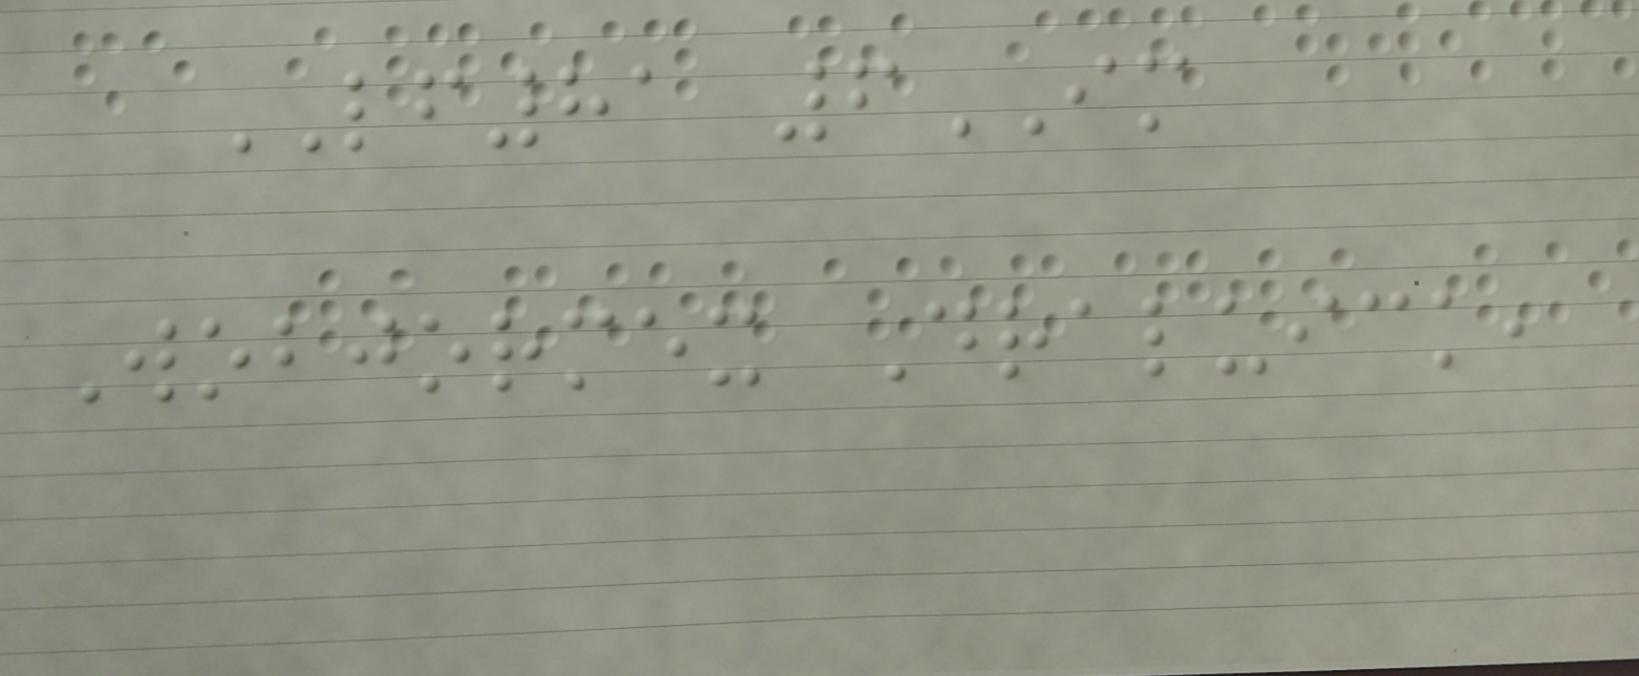LF81 6IM
Wobjormex Draluick,
